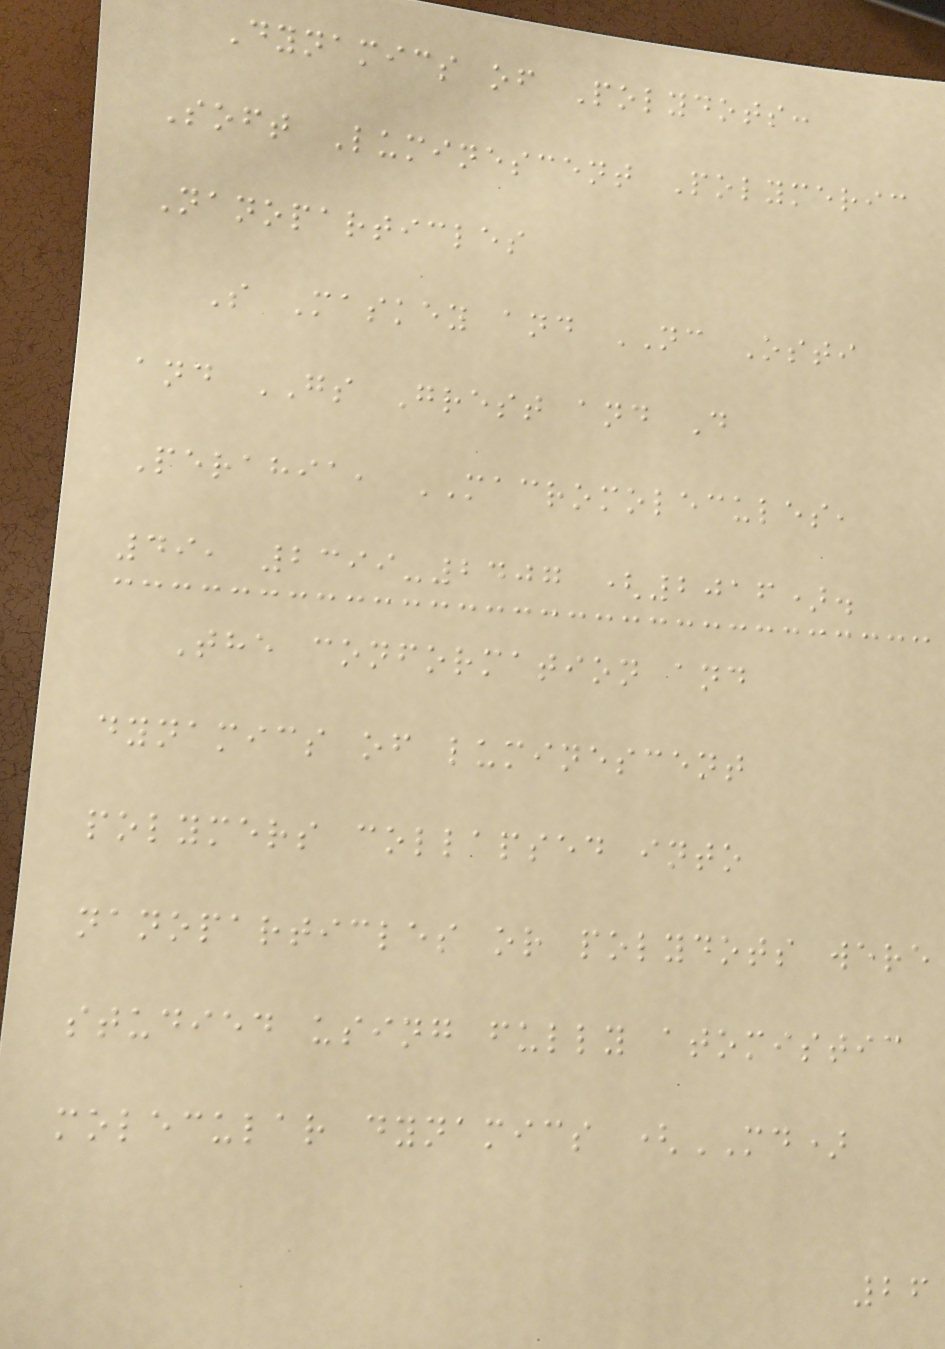Dynamics of Polydots:
Soft Luminescent Polymeric
Nanoparticles
S Maskey and NC Osti
and GS Grest and D
Perahia, MACROMOLECULES,
49, 2399-2407 (2016).
The conformation and
dynamics of luminescent
polymers collapsed into
nanoparticles or polydots were
studied using fully atomistic
molecular dynamics (MD)
26
